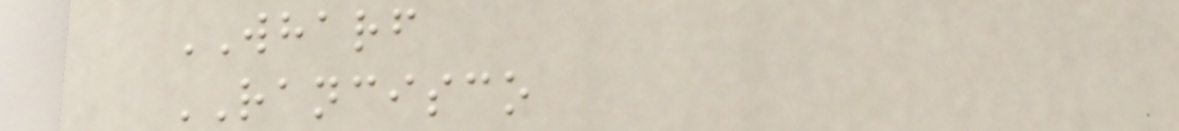WHARF
RANCISCO
